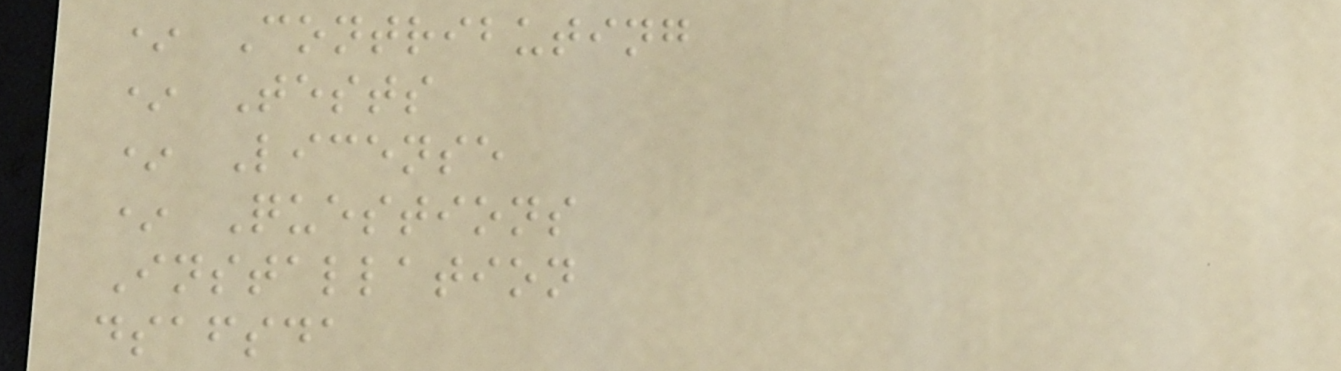* Contributing
* Tests
* License
* Questions
Installation
dsafsda
